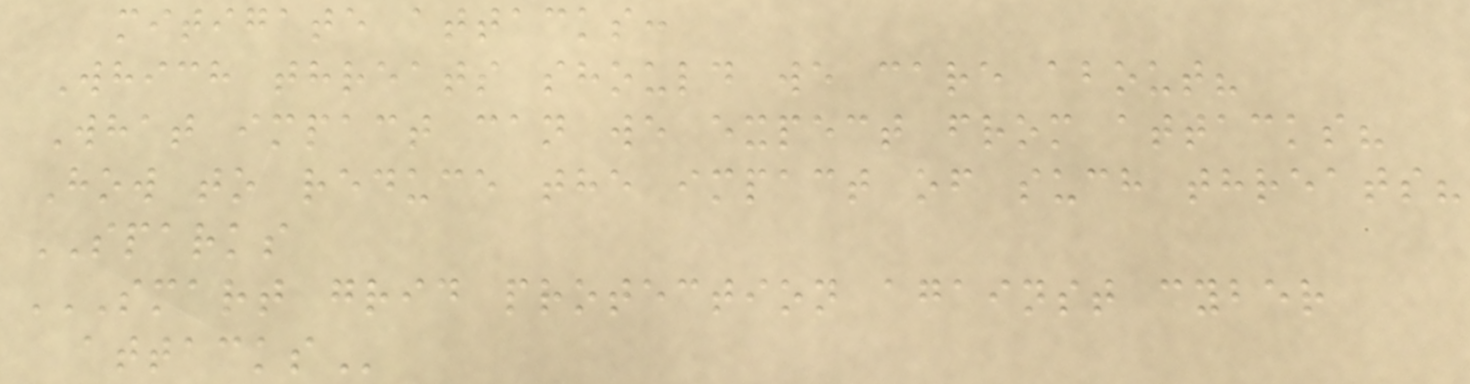mitigate attacks:
Which threats should we care about?
What impact can we expect from attacks?
How to reduce the impact of such threats?
SPARKS
SMART GRID PROTECTION AGAINST CYBER
ATTACKS
